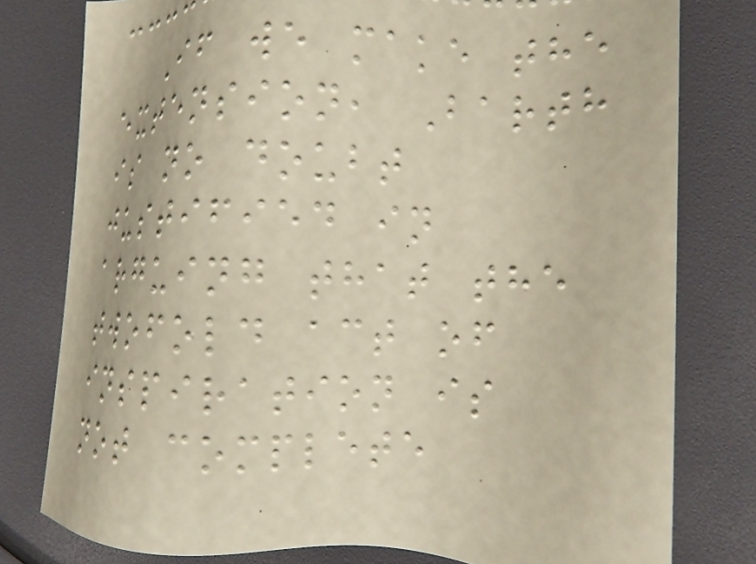If we make the
extension, Barth
is no doubt
justified in
arguing that the
twofold act of
inspiration is
not complete
